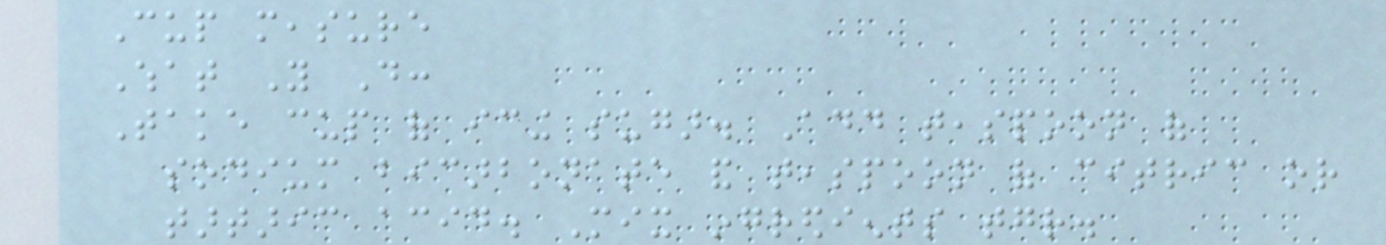Cup measure
What You Do:
Take cup of icing sugar. Add teaspoon of
sodium bicarbonate and teaspoon of citric or
tartaric acid. Mix ingredients together.
